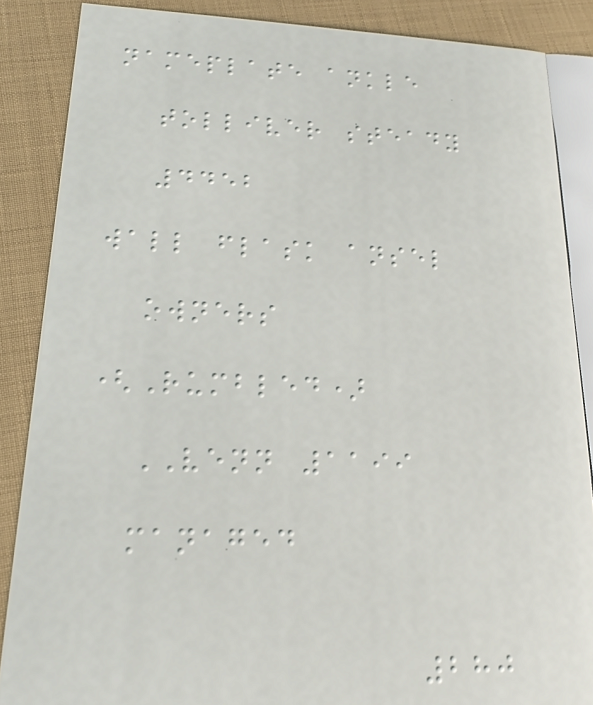nameplate ankle
tolliver steady
4452
wall flask ansel
owners
(Rumbled)
VENN 1199
managed
280
